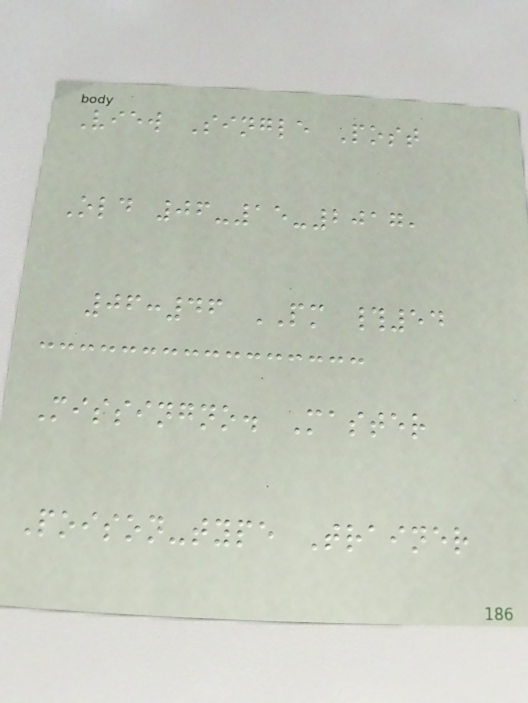View Single Post
Old 06-15-2017,
06:46 PM #54
Missingno. Master
Poison-type Trainer
